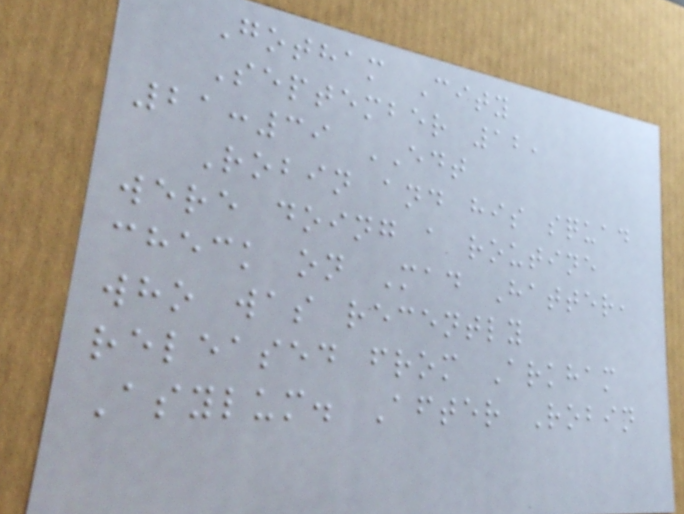Gotham City
September 12,
21:39 EDT
Robin and his squad
were doing a routine
check on Mad Hatter,
who was recently
released from Arkham
Asylum. After Robin
